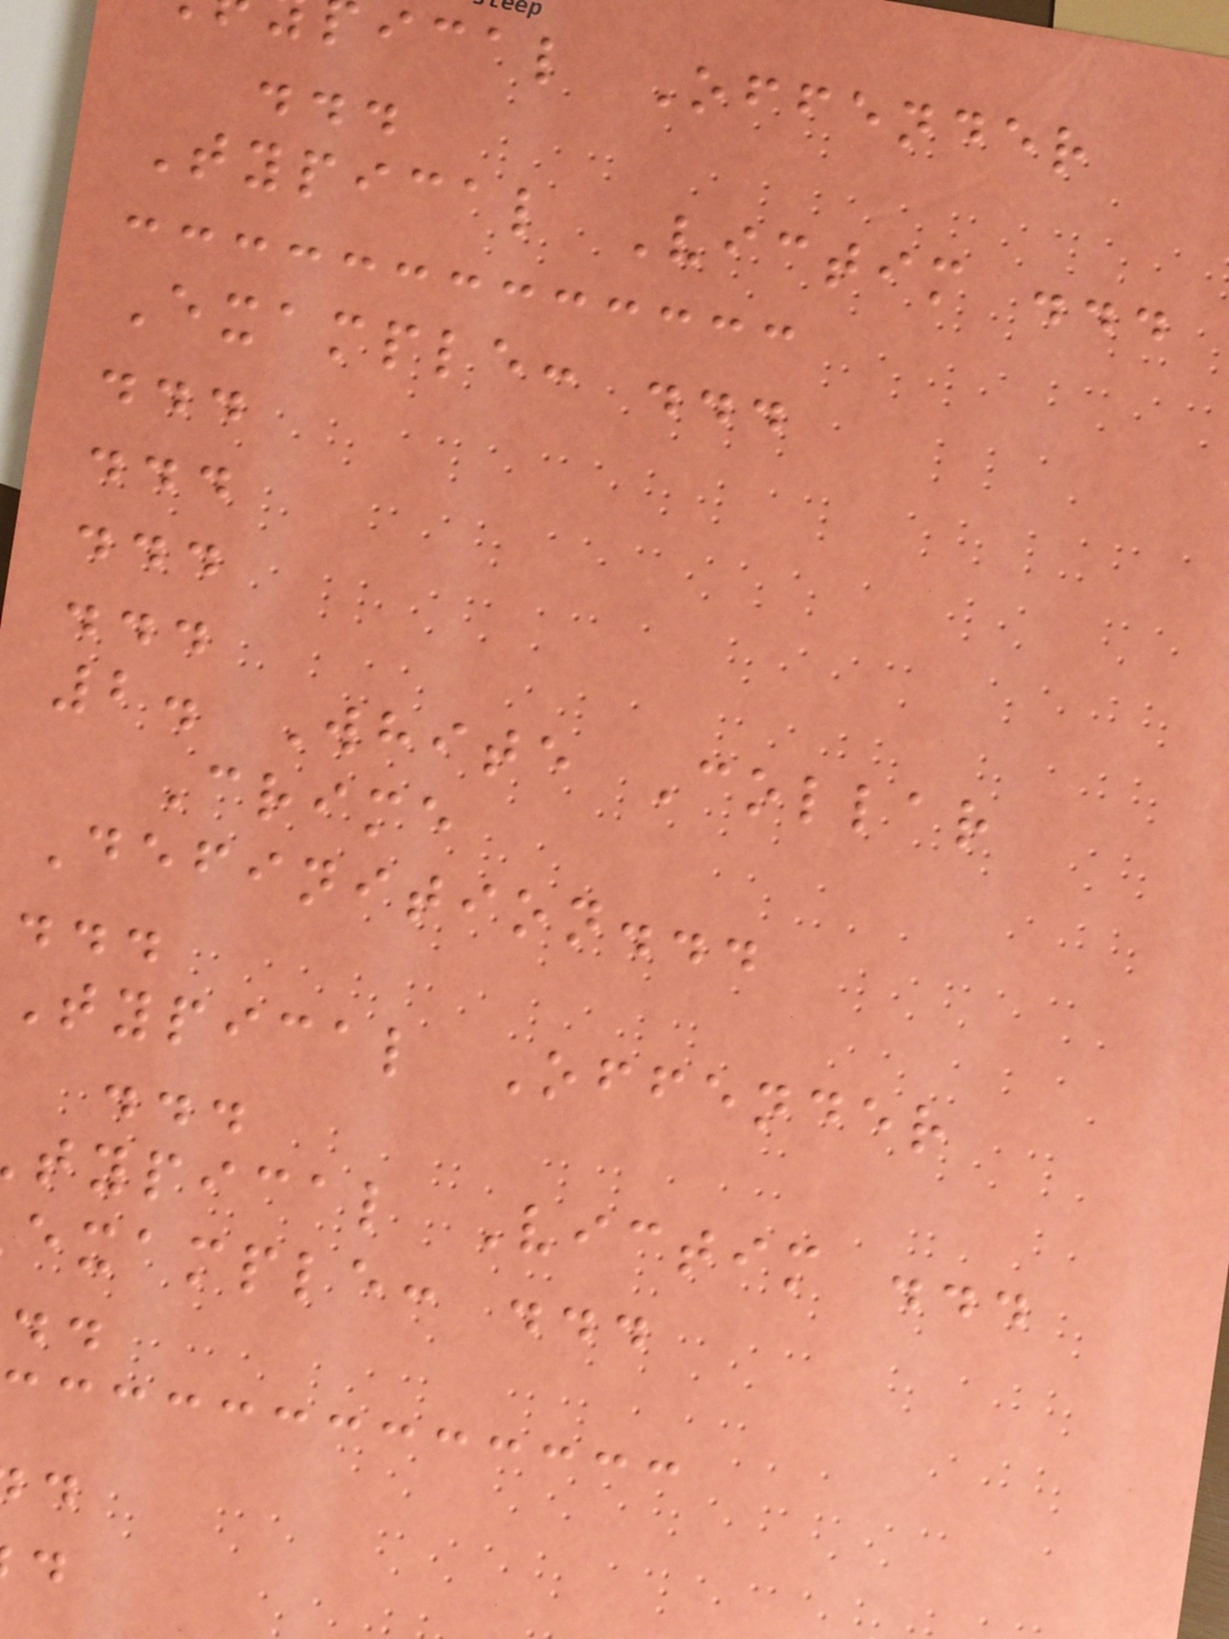ical Offender
...
Typical Victim ...
Example: ...
...
...
...
...
2. White Collar
Crime
Definition...
...
Typical Offender
...
typical Victim ...
example: ...
